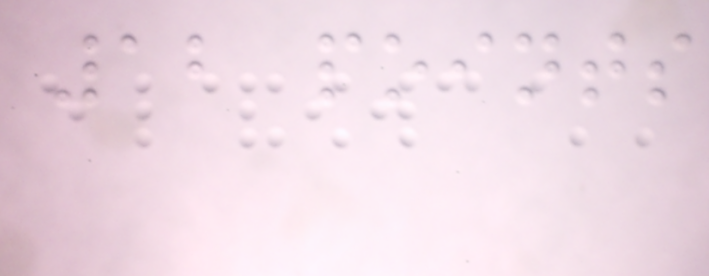12 points
